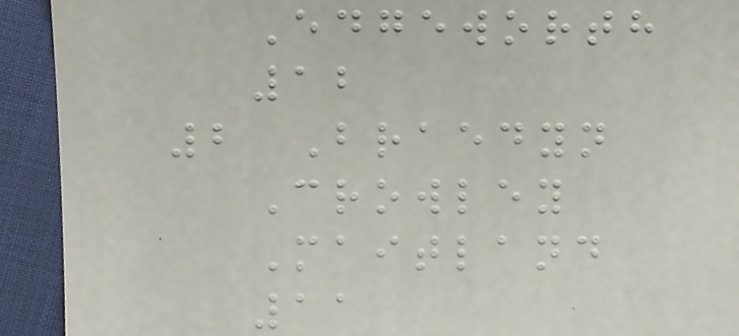Edgeworth
12
2 Braedyn
Crowley
Maitland
11
